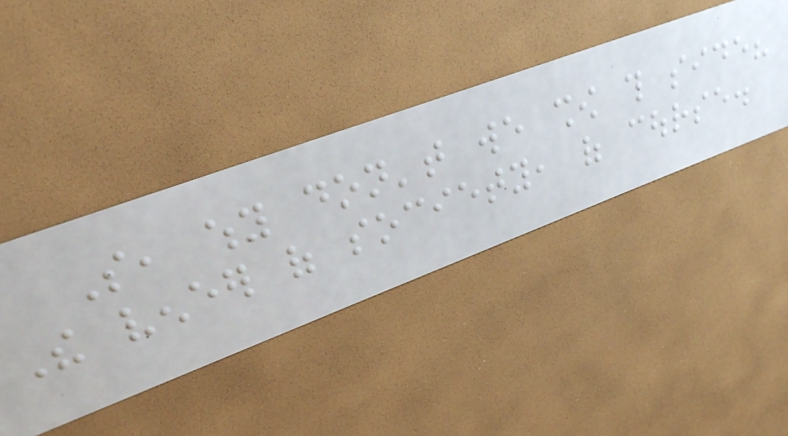So, why don't we show this side?
The veneer of society, of course.
